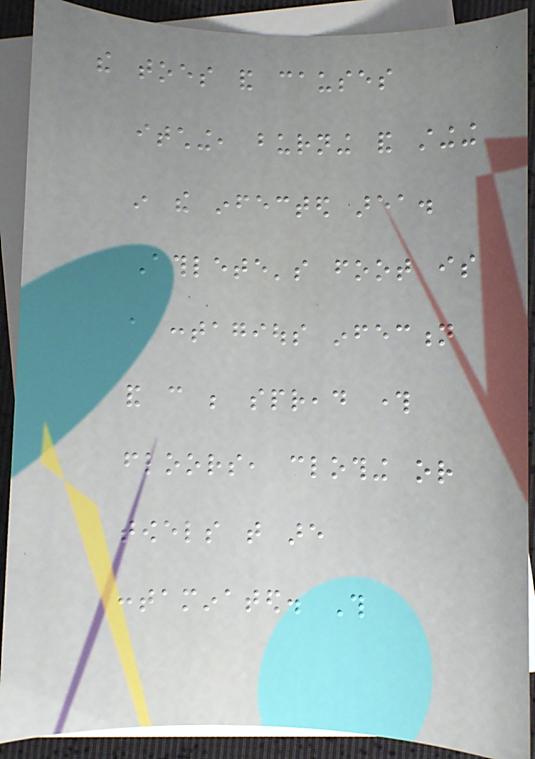the toes and causes
itching, burning and stinging
in the infected area.
Athlete's foot is
a contagious infection
and can be spread through
floors, clothing or
towels that are
contaminated. This
